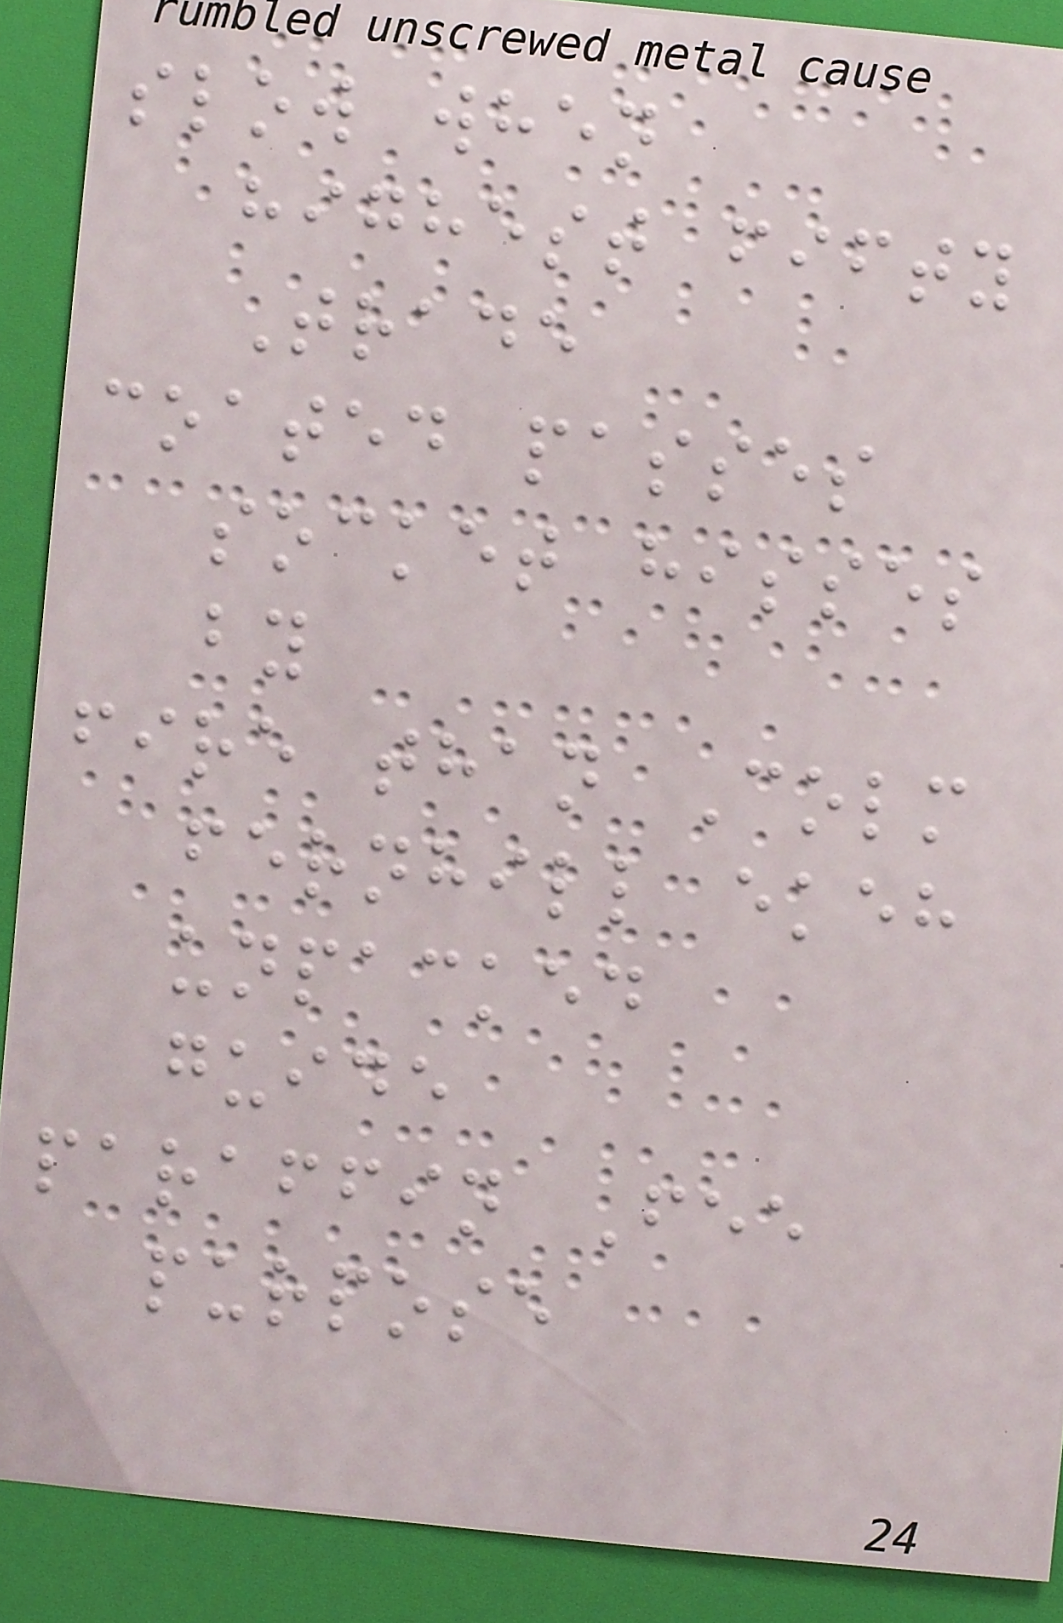slow when
highest fifty
Trade
coated passes
socket hisses
by
fire than Colm
fernhill ekeh
unpacked
guide
paraffin Fee
purpose
